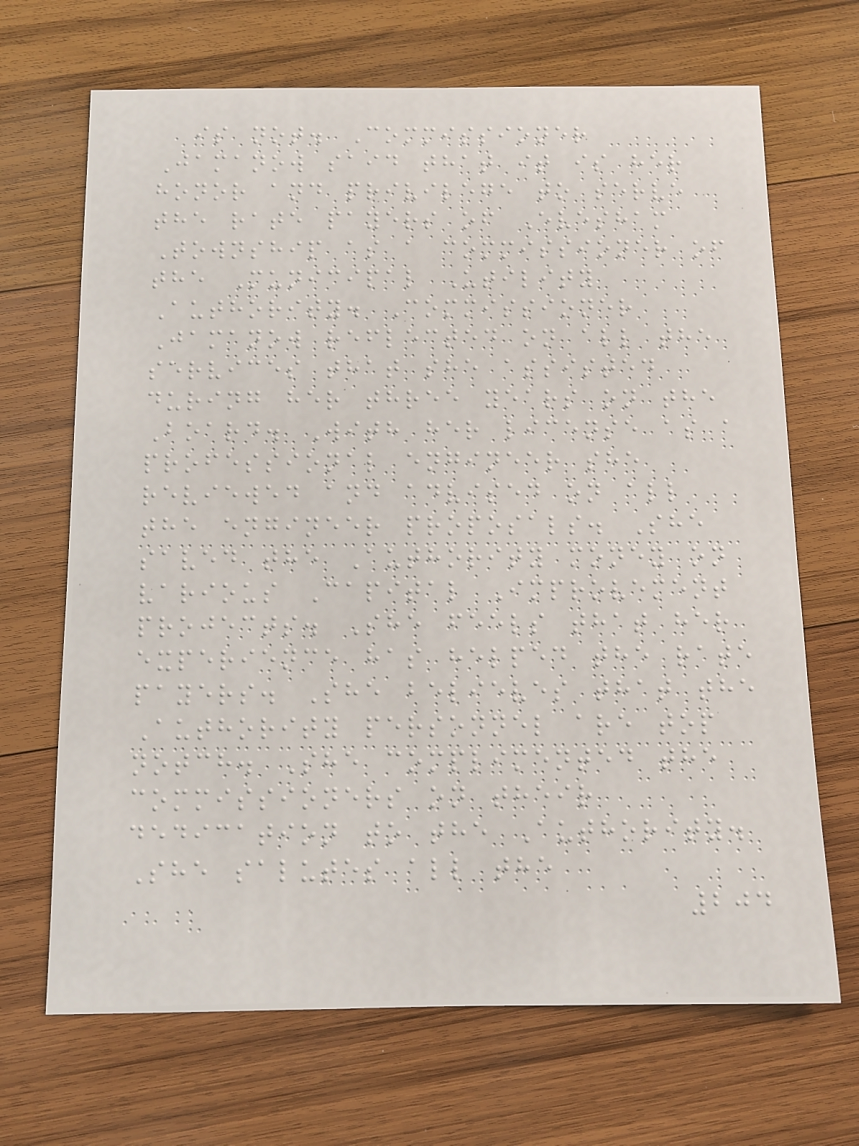is not. Commissioner
Jamanow said that it is her
honor and privilege to serve
the rate payers of Evesham
Township as a commissioner of
the Municipal Utility
Authority. Commissioner
Jamanow reflected on all the
services that she assisted
during her three years on the
Board. With her license as a
professional engineer she
reviewed and advised on all
the engineer proposals. She
saved the Authority money on
various Capital Improvement
projects. She feels that her
experience has helped the rate
payers. She believes that the
Authority personnel are top
notch. She complimented the
commissioners on their
dedication to the Authority.
She salutes all the
204
